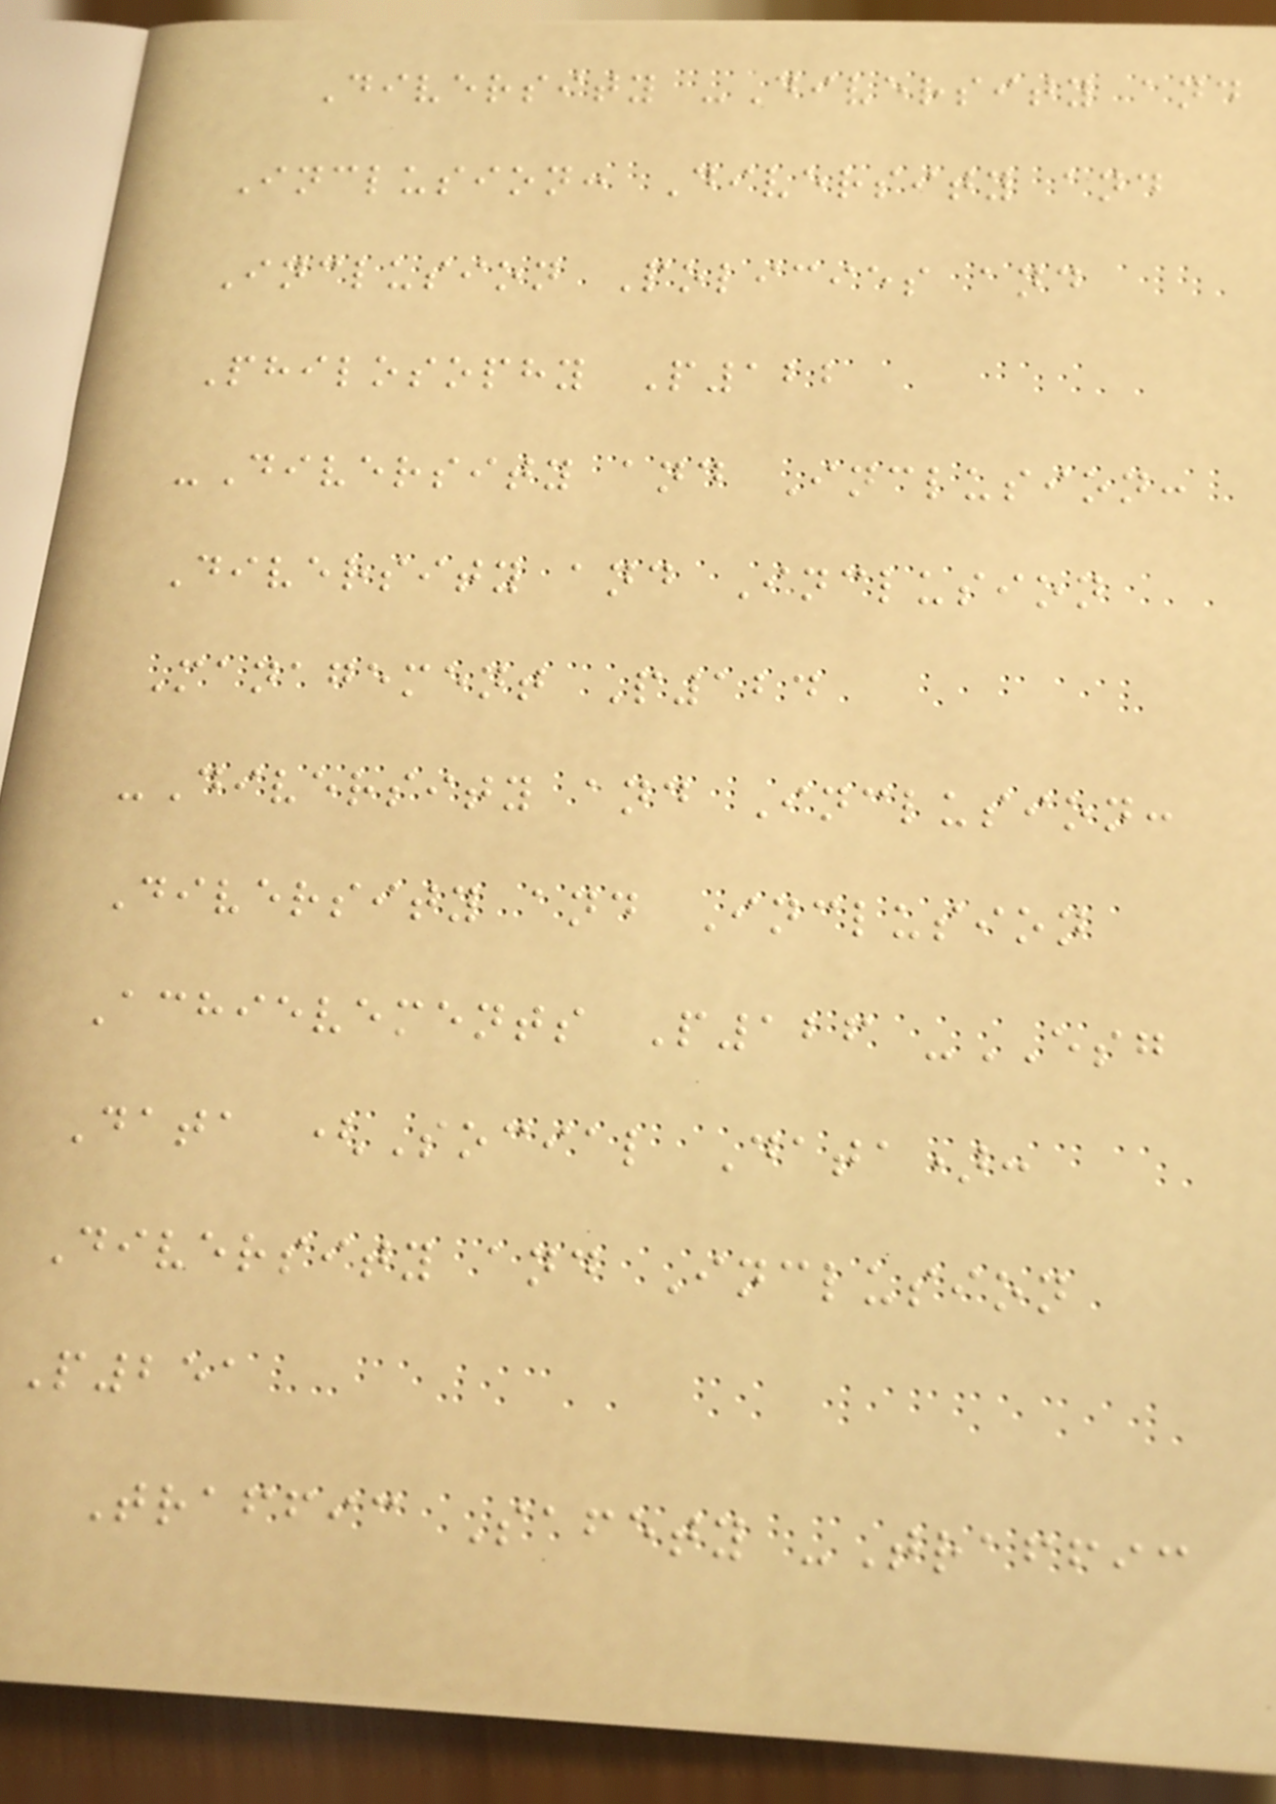Diversity -Diversity and
Inclusion: Diversity and
Inclusion Policies and
Philosophy P122
-Diversity and Inclusion:
Diversity and Inclusion
Management P124
-Diversity and Inclusion:
Diversity and Inclusion
Achievements P126 -ESG
Data (Social Data):
Diversity and Inclusion
P251
Traffic Safety -Traffic
